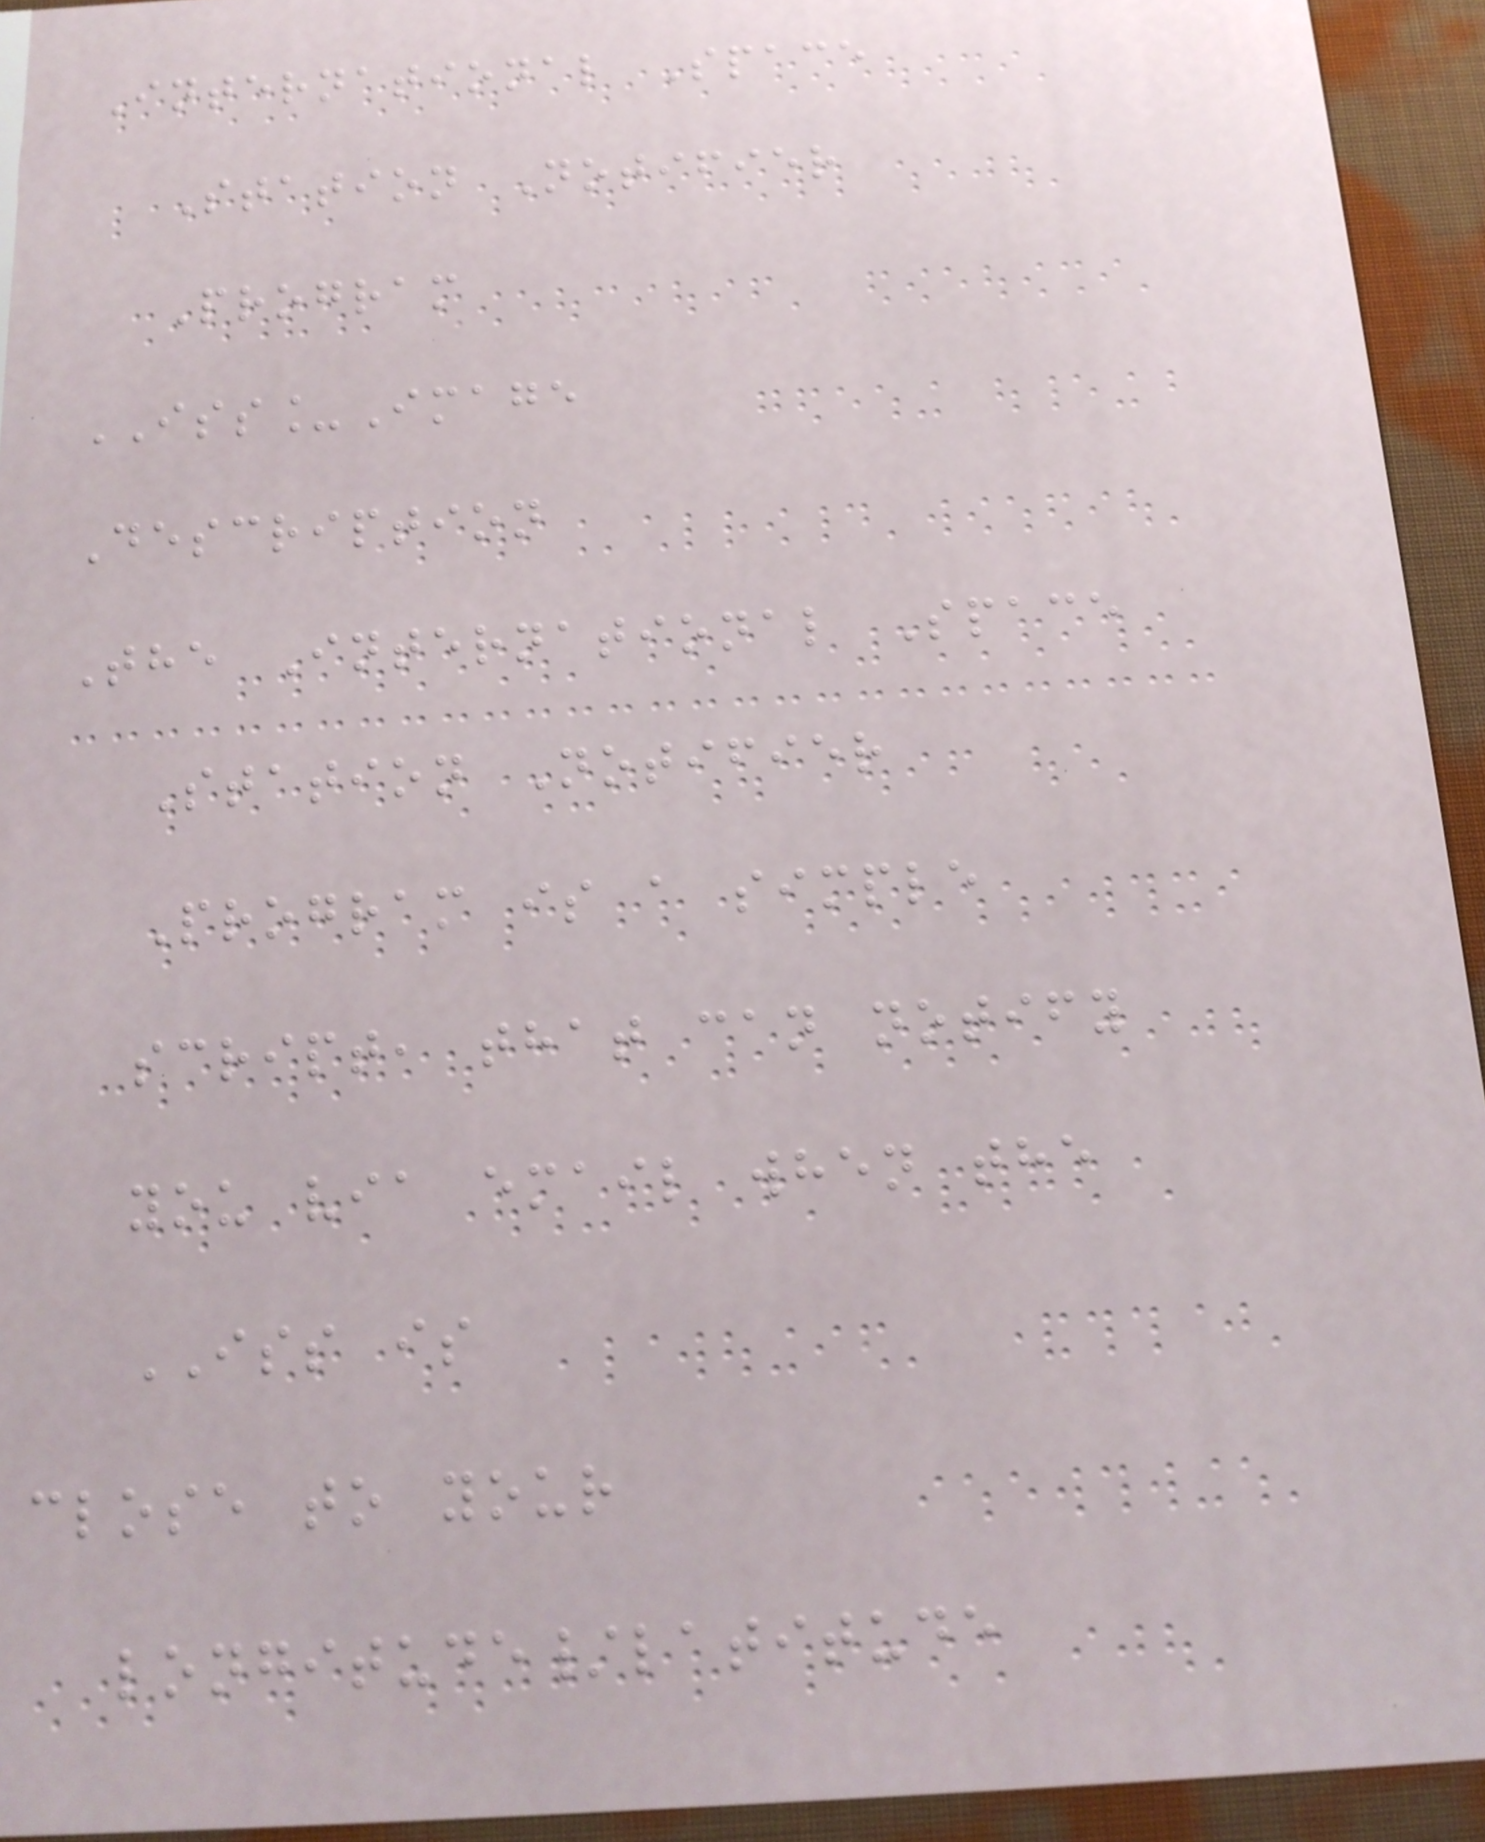International Space
Station Notifier
Program
ISS_Image
Description
The International Space
Station Notifier
Program is a simple
script, that can notify
you via email when the
ISS is
close to your
longitude/latitude
